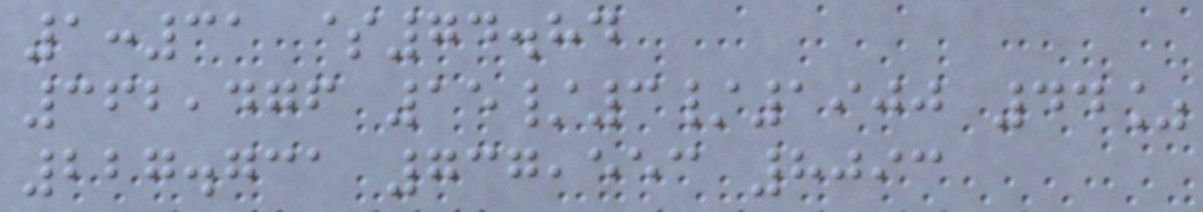1:31 $74.84
362,476 15/3/1900 44%
227.731 737,553 8093
